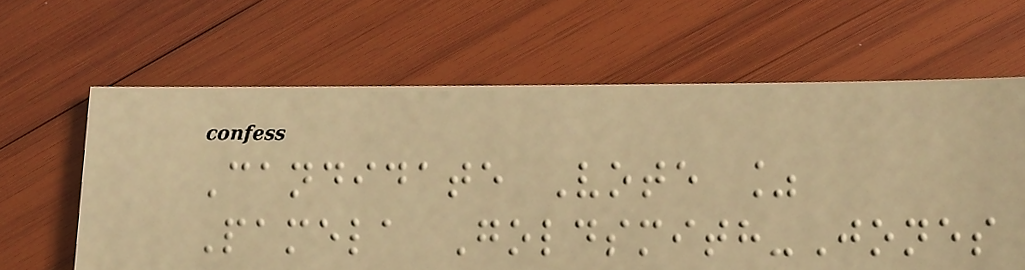Candidate Vote %
Pamela Goldsmith-Jones
